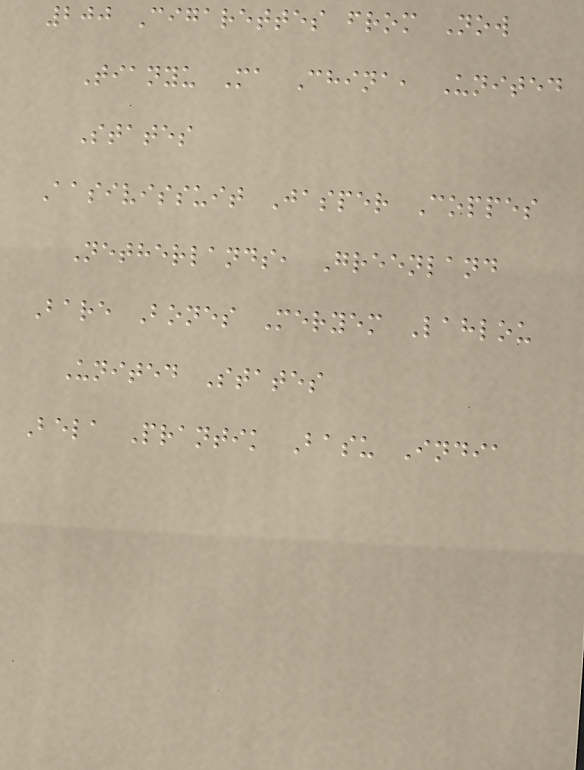200 Cigarettes from Now
Tianyu Ma China, United
States
Aasivissuit Jasper Coppes
Netherlands, Greenland
Bare Bones Meryem Lahlou
United States
Bela Prantik Basu India
